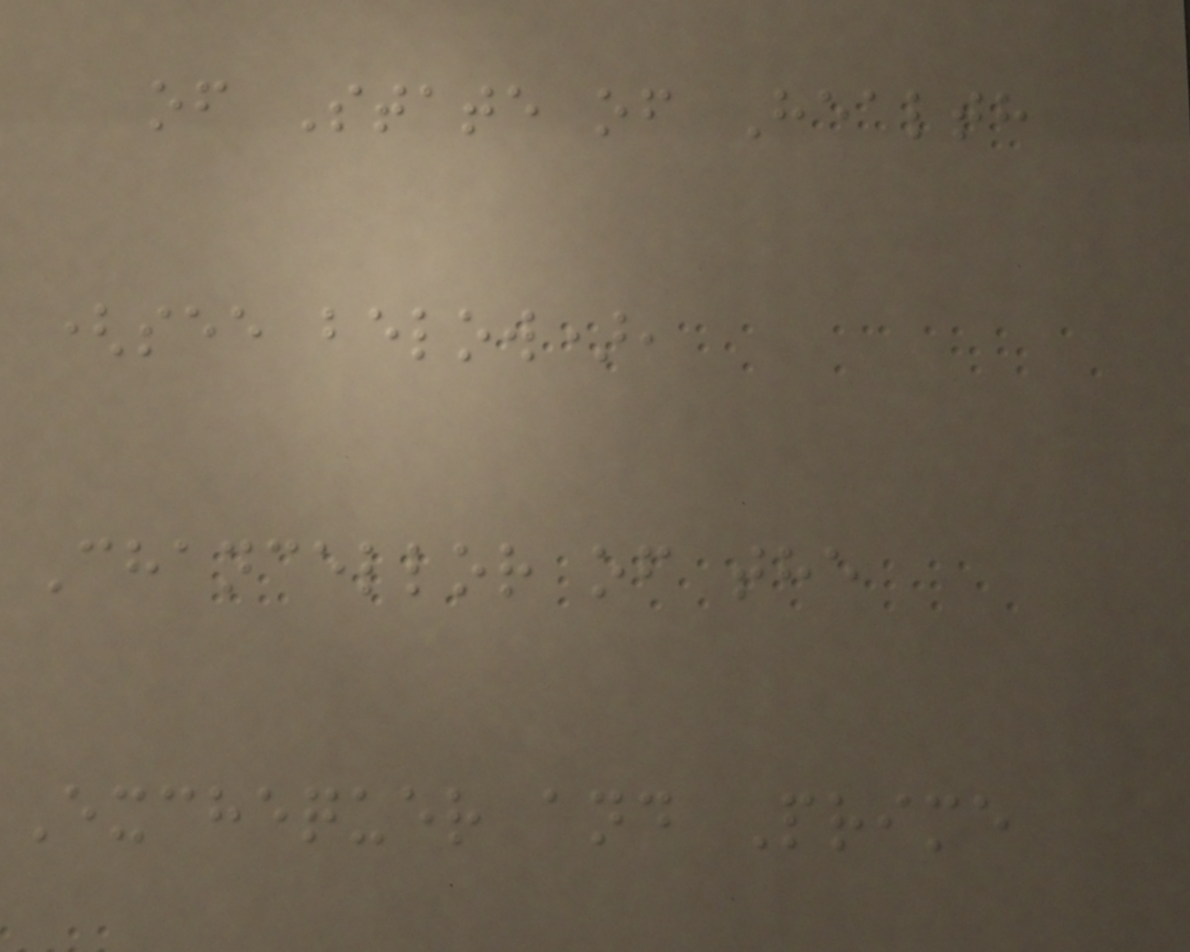of State of Health
(see below),
Chancellor of the
Exchequer and Prime
